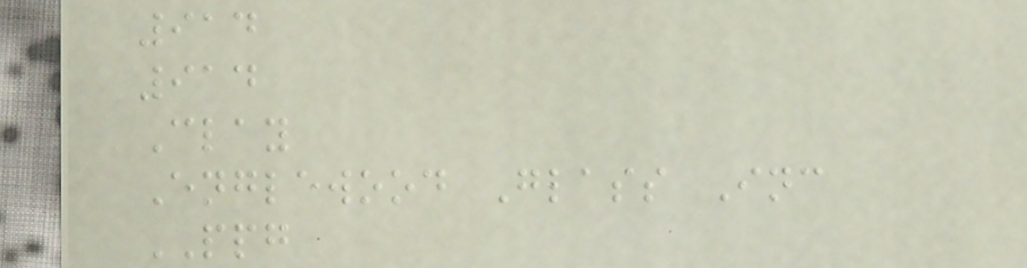914
914
Clay
Englewood Glass Inc
PPG
